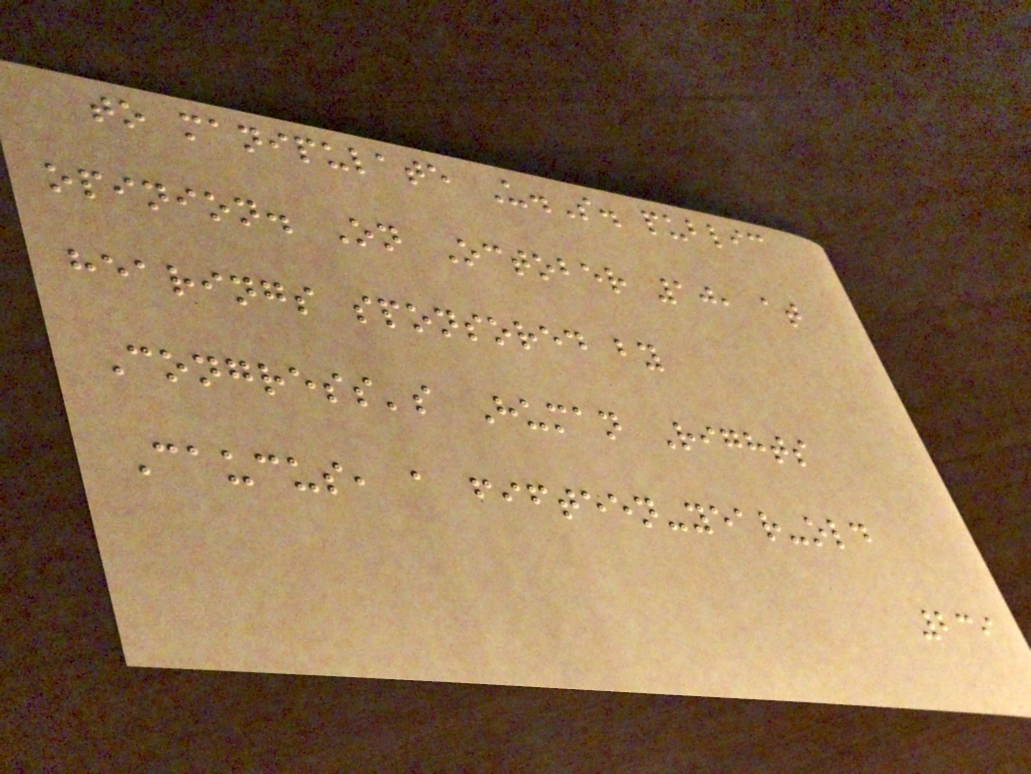to manipulate U.S. public
opinion. On October 10, at
hearings sponsored by
Congress's Human Rights
Caucus, a fifteen-year-old
239
